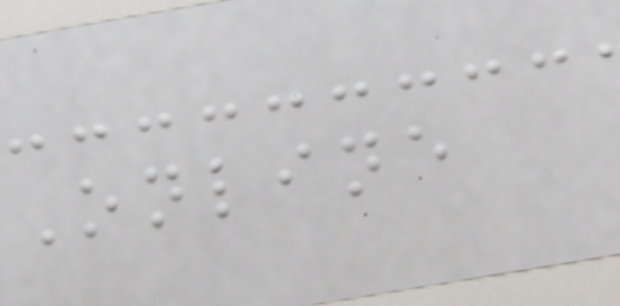Online
